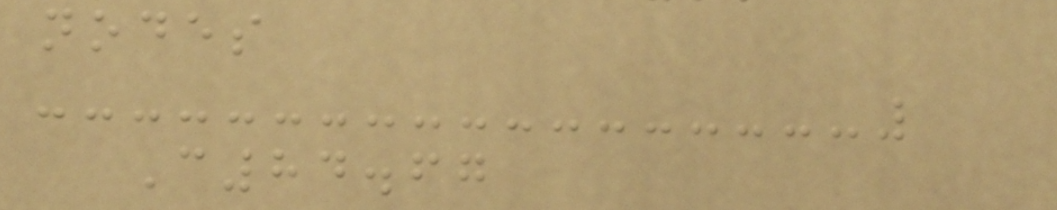nodes
C84.67
